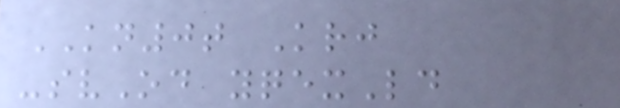KN0t Krj
-svOd yqexLd
